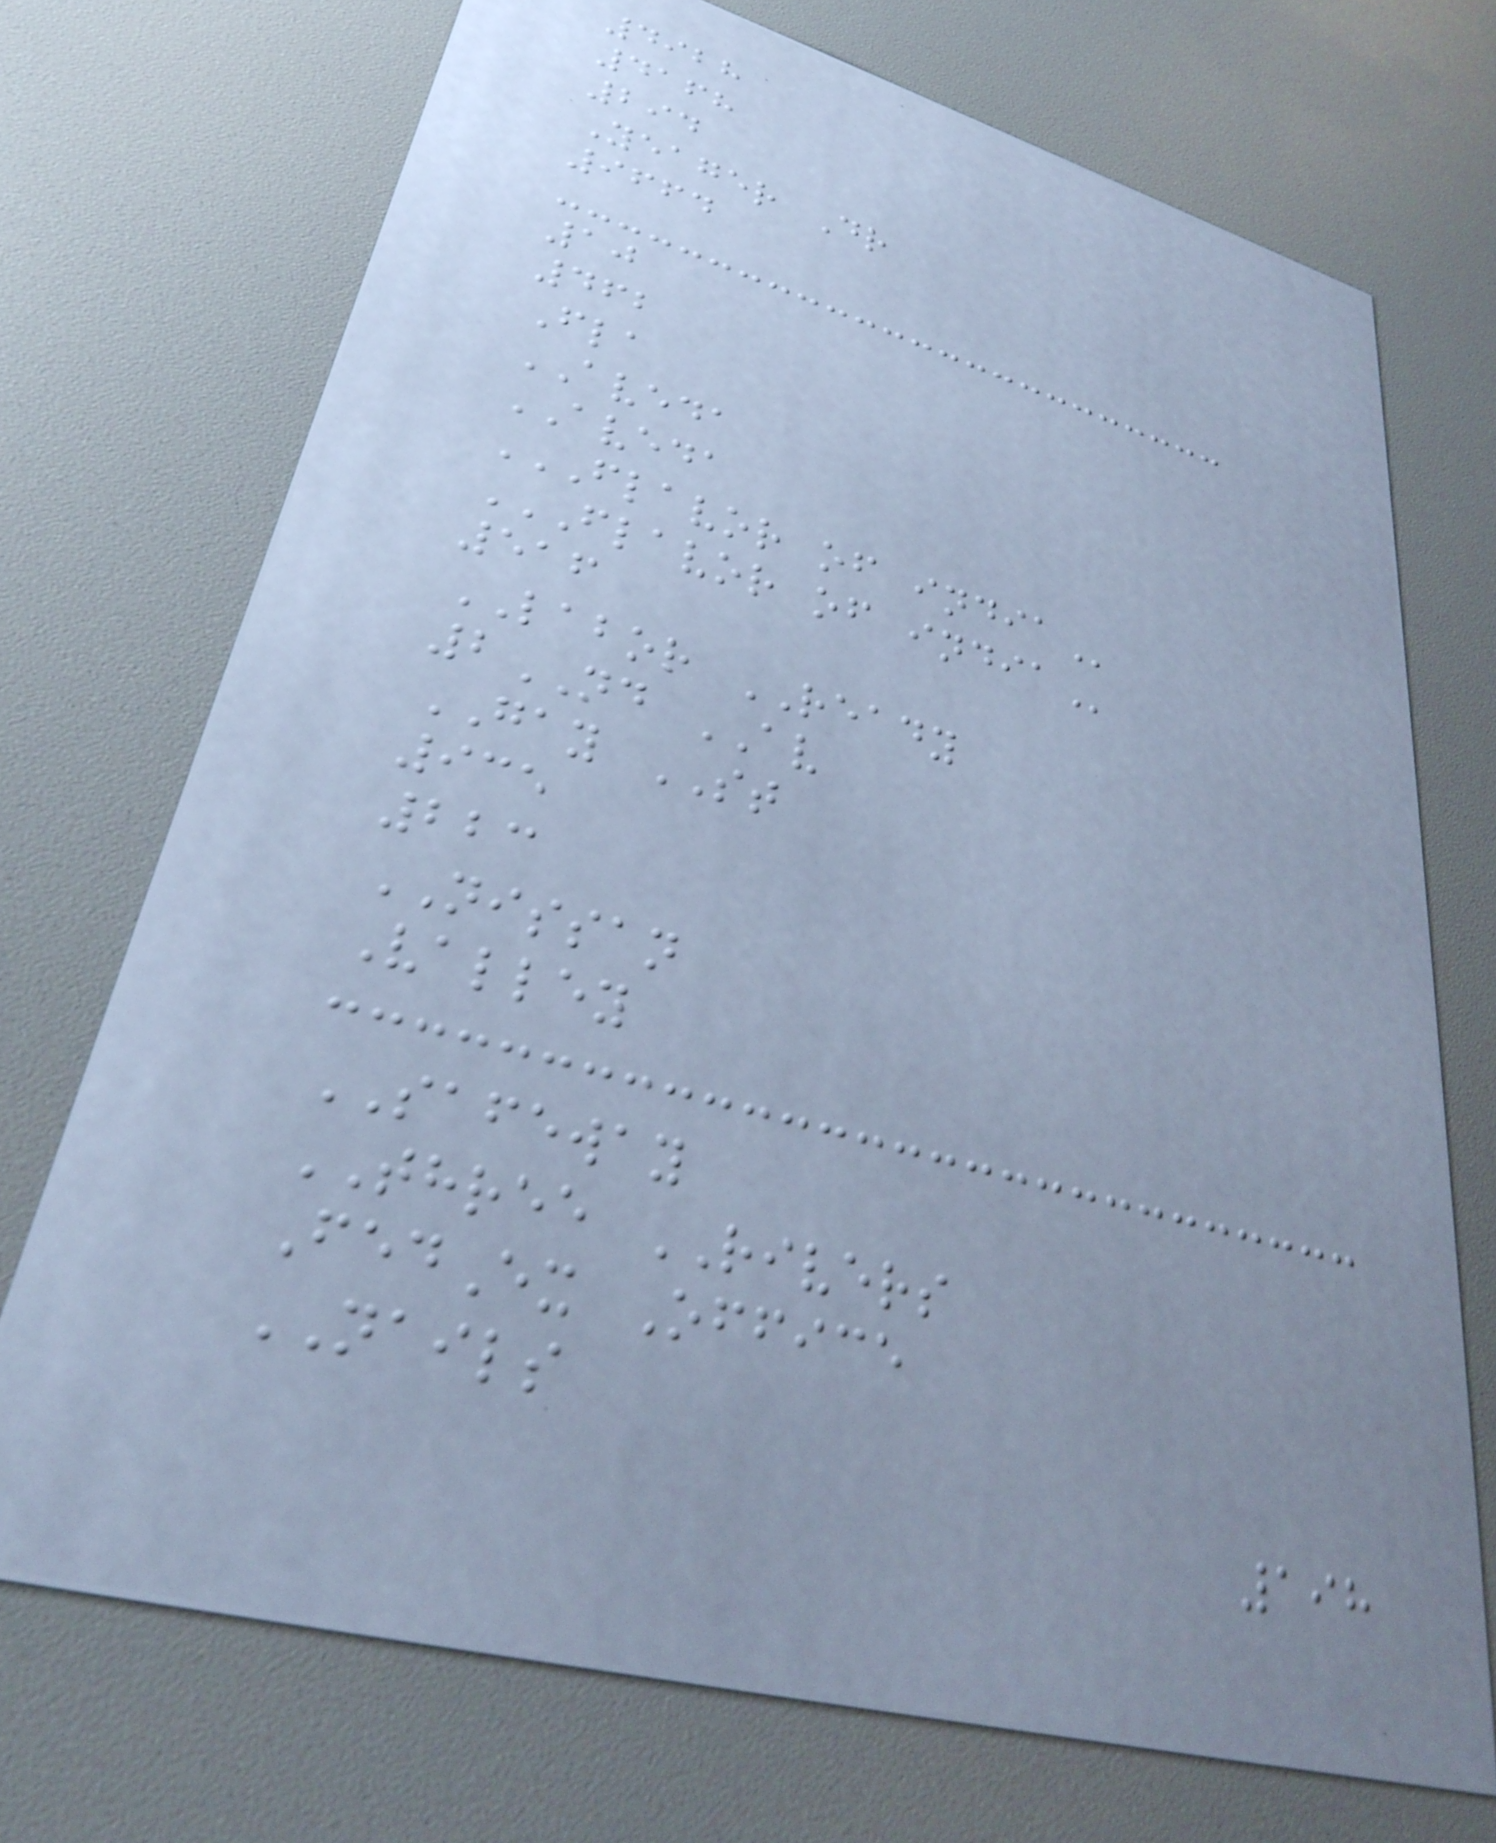4928
4168
294
Yeager Dr
9664
10
462
Fla
AVEDA
AVEDA
FLAVOR OF INDIA
FLAVOR OF INDIA
516
LABOR READY
2ND AV
GAY ST
935
223
NISSAN
Valley
SAFEWAY
THREE RIVERS
FedEx Office
NAILS
198
